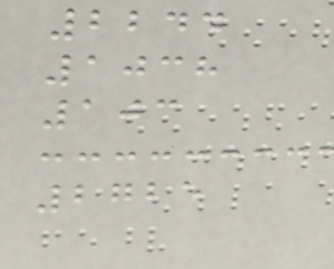2244
1038
103
2725
